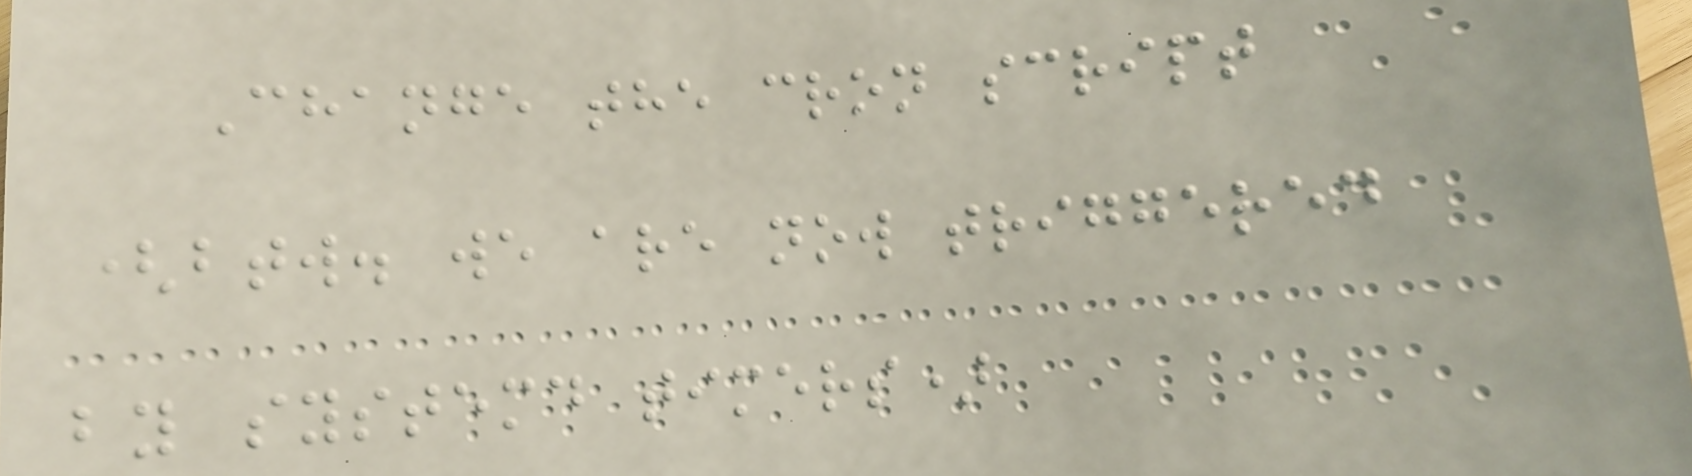Change the cron script
(btw. we are now triggered
by systemd timers)
